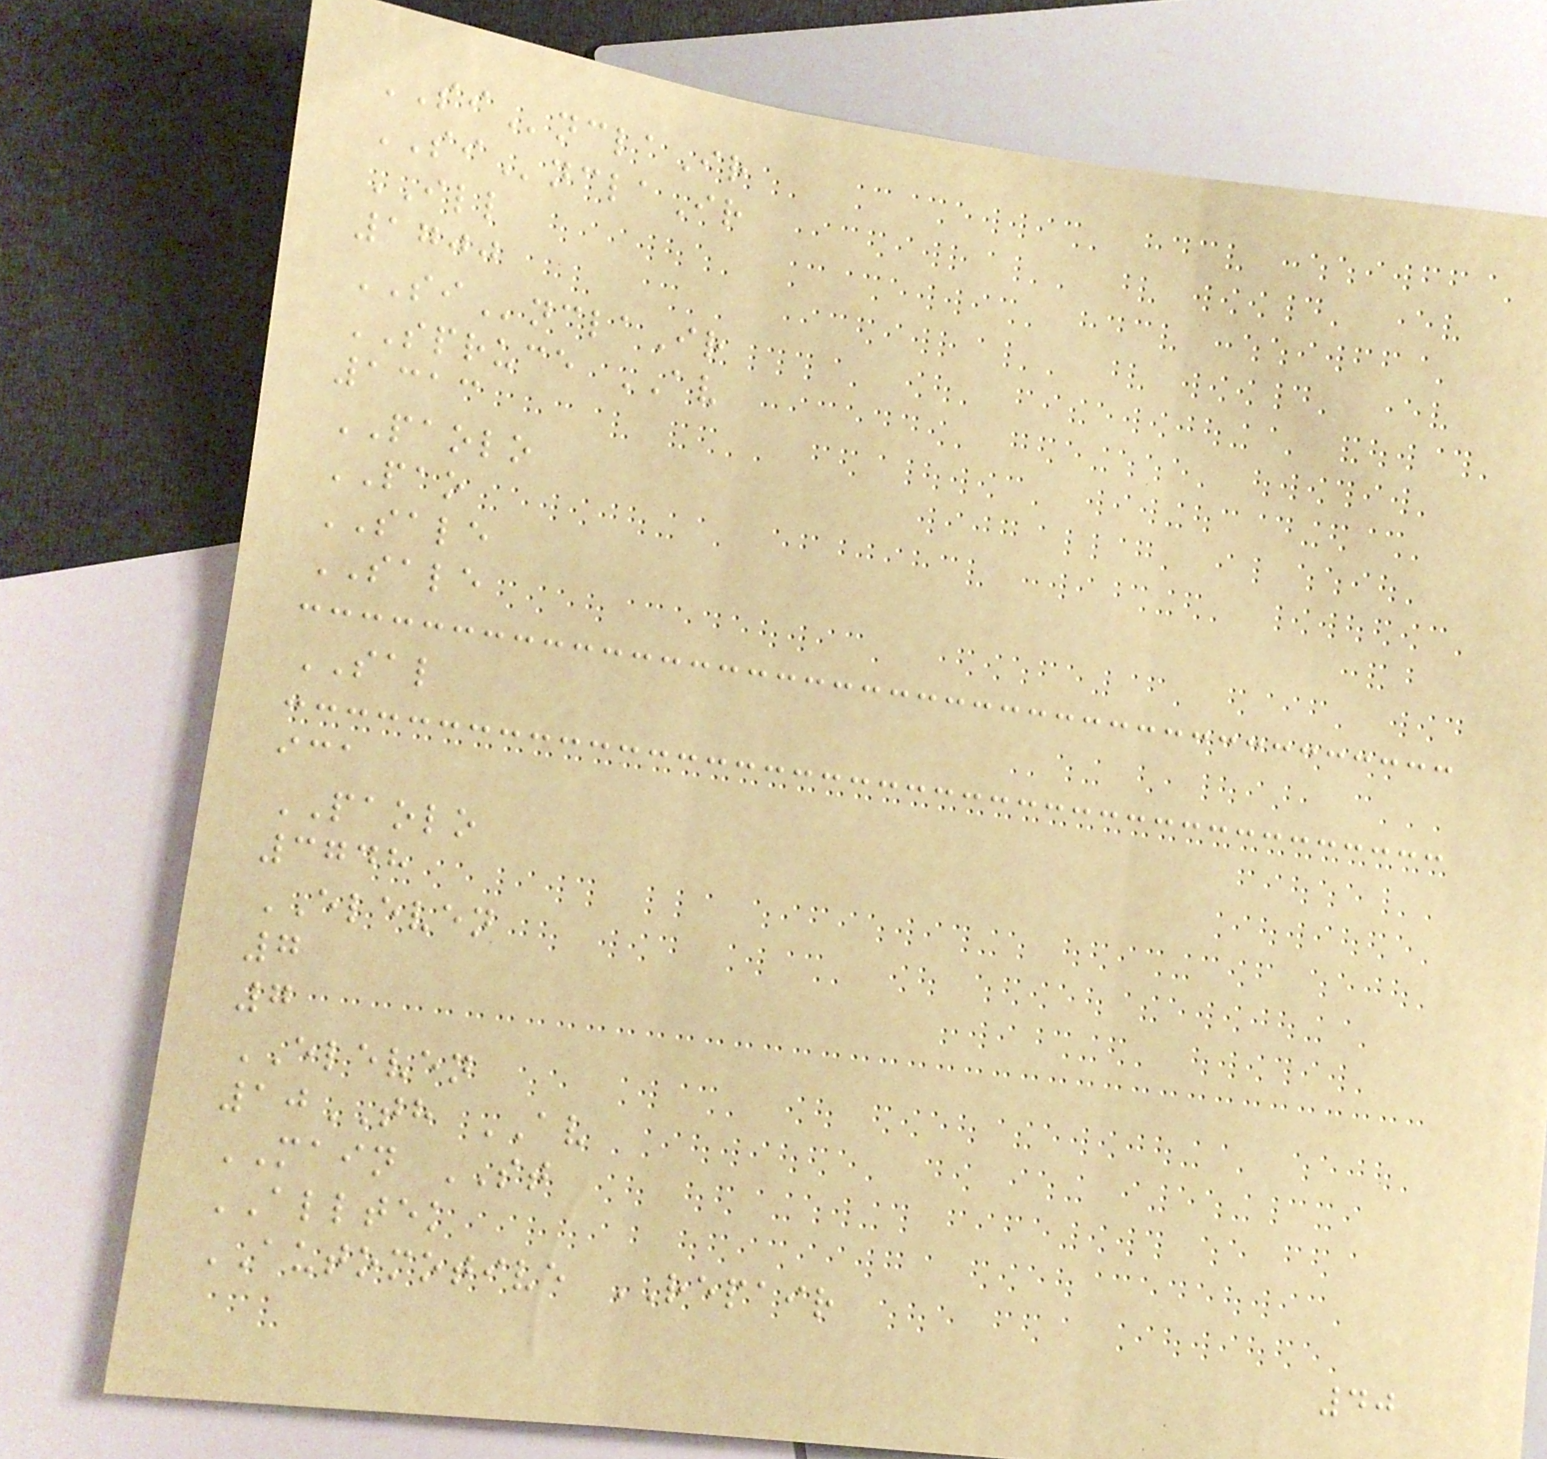SInclaIr
SInclaIr
ILL
1700
SInclaIr
SPRUCE AV
1313
PAOLO
PAO
SALE
SALE
SAL
ica
PAOLO
3748
ELEVEN
7
7
ELEVEN
10TH AV
MAIN ST
ALLTEK
AUTOMOTIVE REPAIR
40
